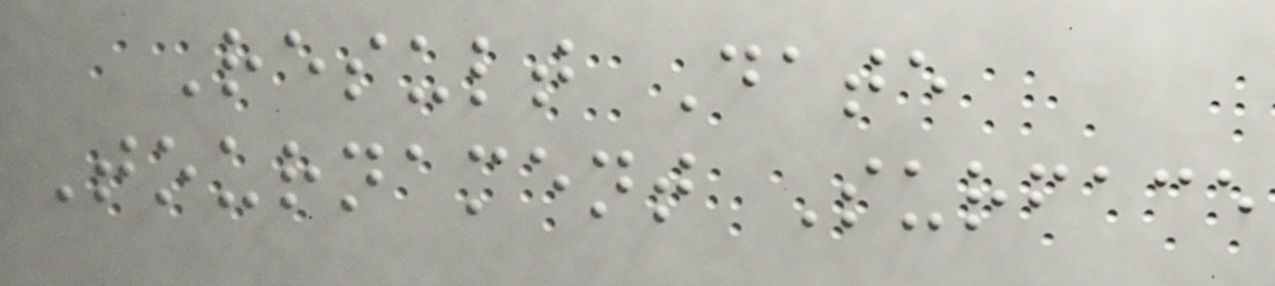Result Date
Tournament Surface
